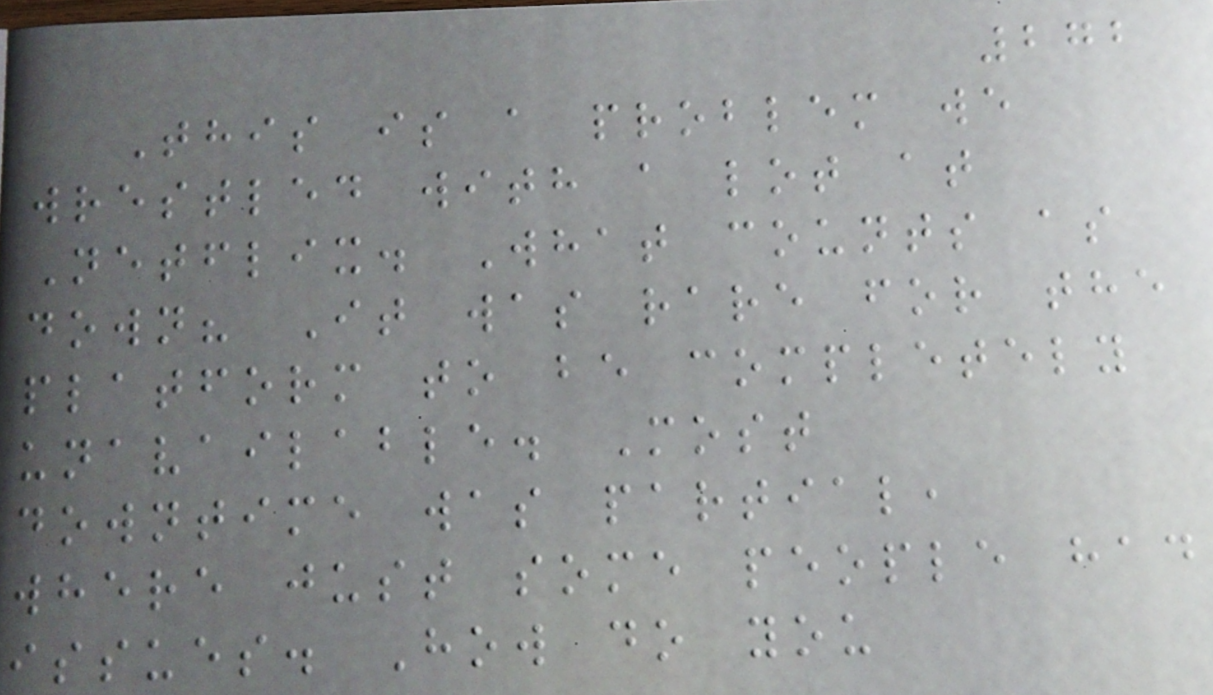272
This is a problem we
wrestled with a lot at
Netflix. What counts as
down? It was rare for the
platform to be completely
unavailable. Most
downtime was partial,
where just some people had
issues. How do you
